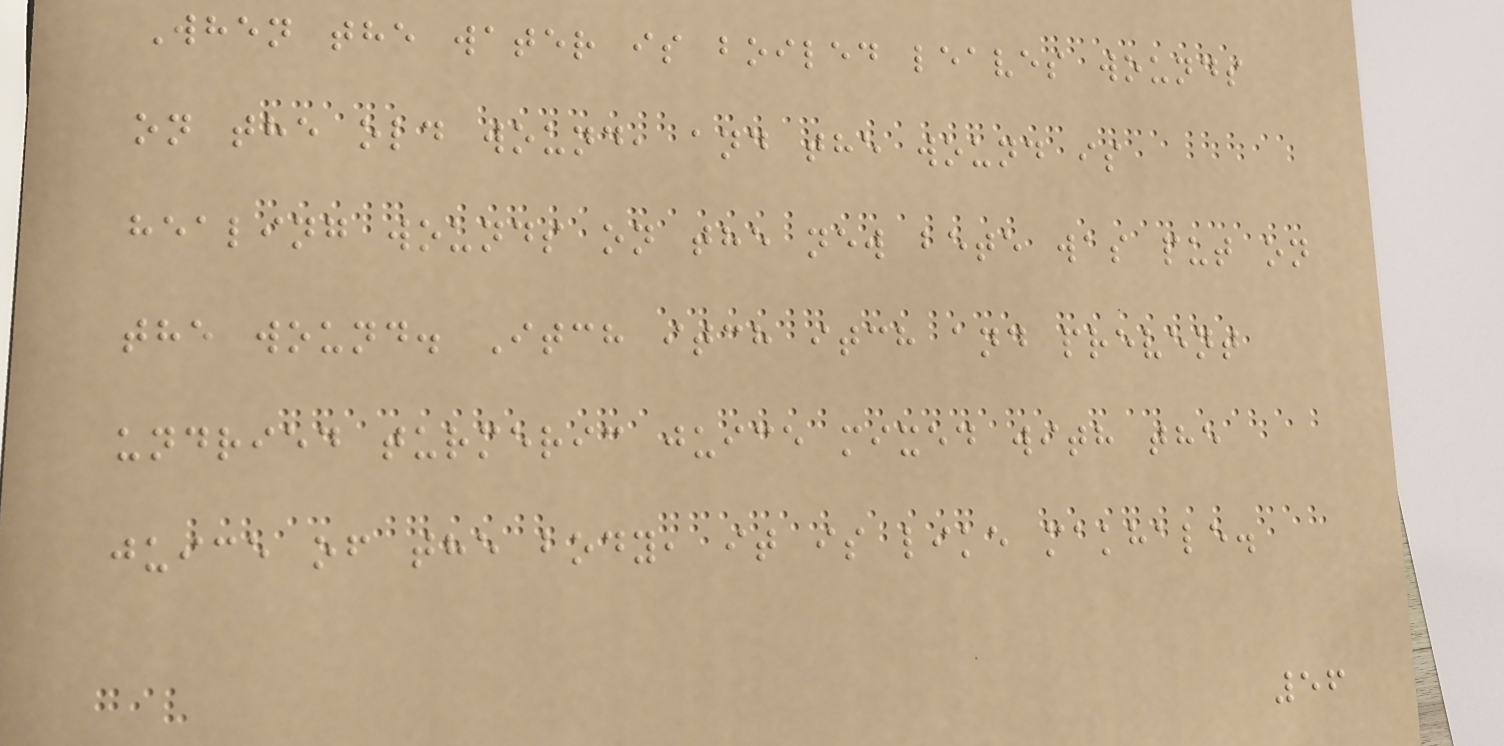When the water is boiled leaves wounds
on the old wound, and the wound is
healing wounds on the new bete was put on
the wound. Itch itch itch and prevent
undried turmeric juice mixed with the
juice of the body, it is like makhale.
56
